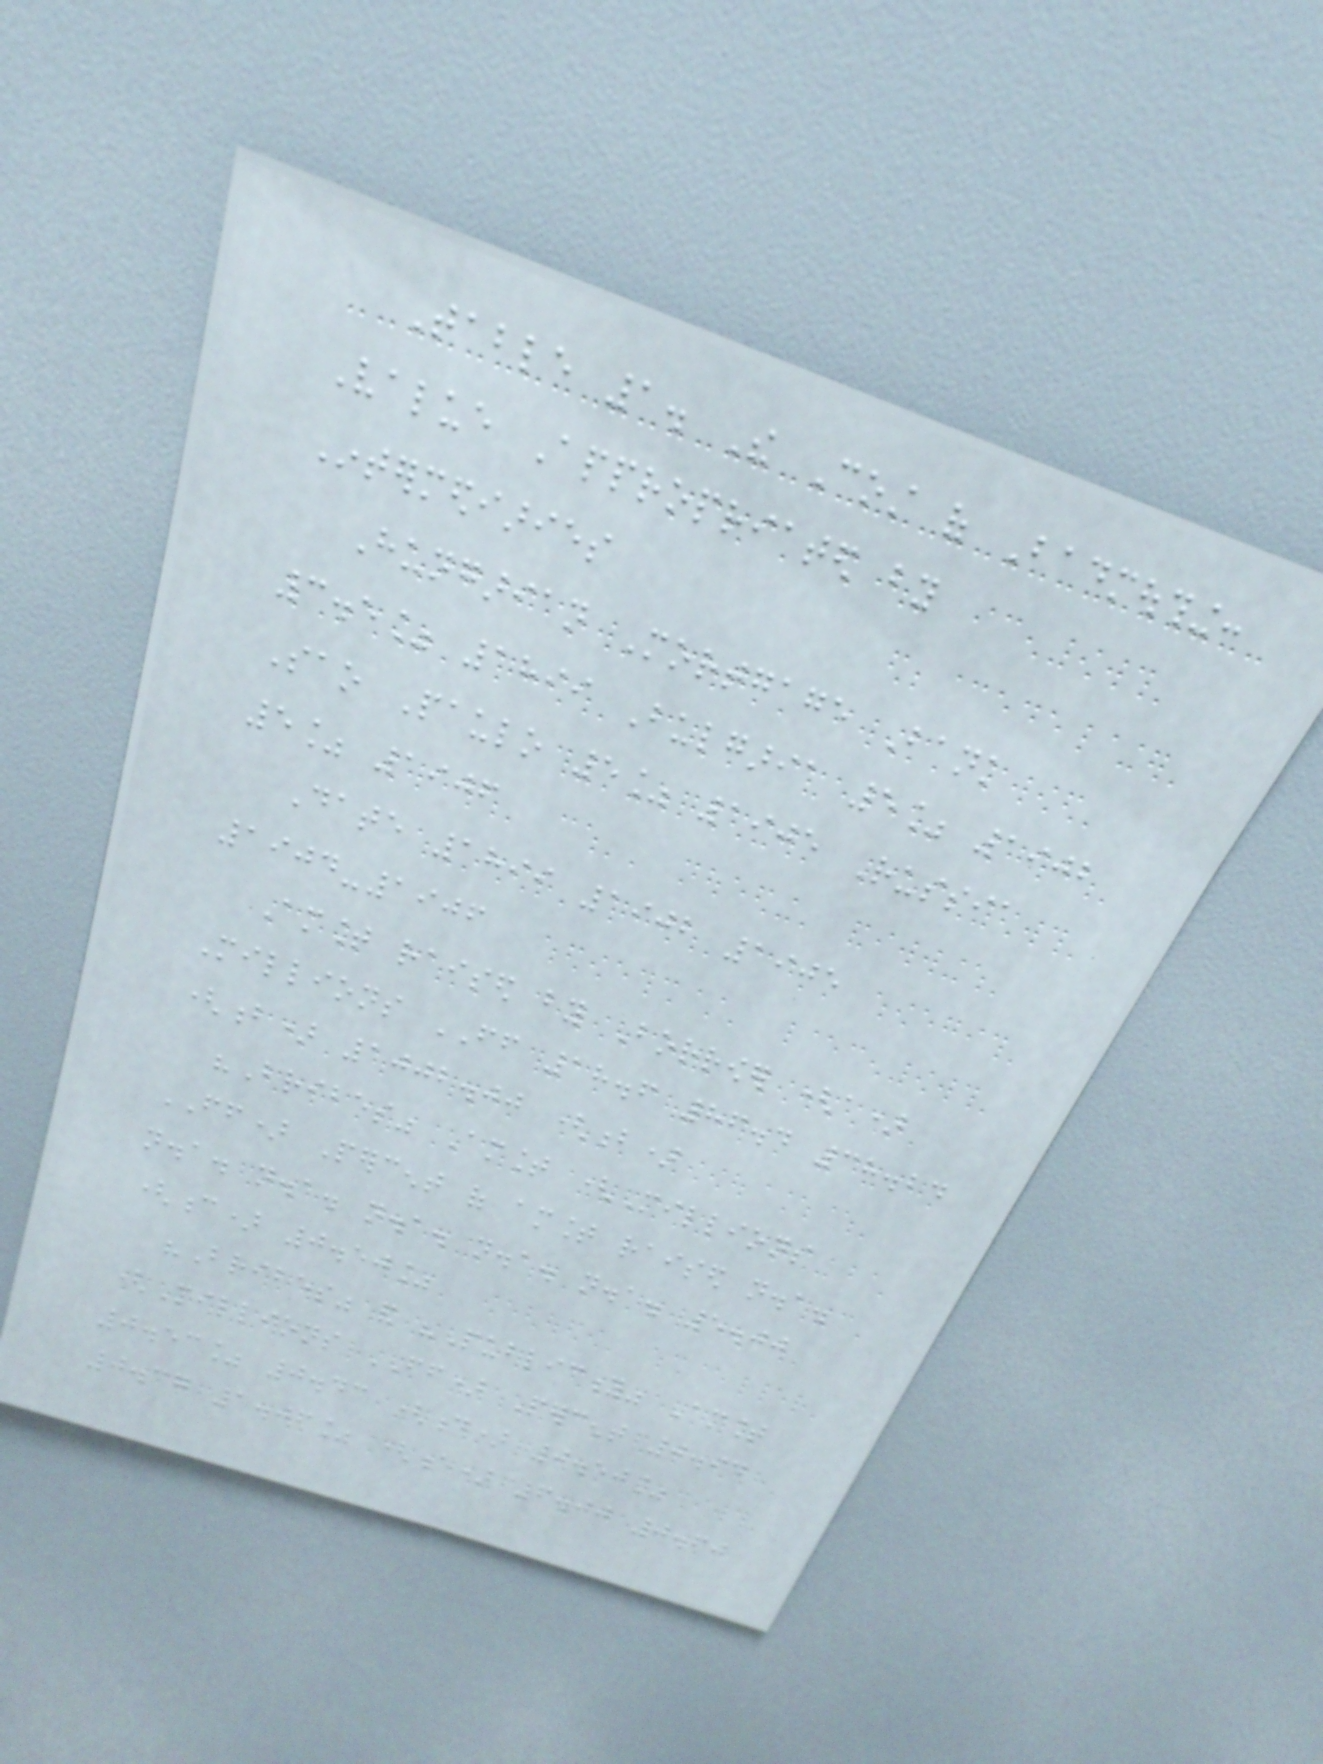Table 1. The Cost of Badmouthing:
Value Appropriated by
Intermediaries
Hungarian Mortgage Bank
3.5% 1899 Bulgaria 5% 1902
Sao Paulo 5% 1905 Russia
5% 1906
Date 1899 1902 1905
1904-1906
Amount raised by Borrower (a)
Millions FF 18.6 86.4 38.24
(b) 1002.00 (b)
"Bribes" Amount (Millions
FF) Percent of amount raised n.a.
n.a. n.a. n.a. n.a. n.a. 5.00
(c) 0.50%
"Bribes" and "Publicity" Amount
(Millions FF) Percent 0.94
0.53% 0.43 (d) 0.50%
0.37 1.06% (e) 6.00 0.60
